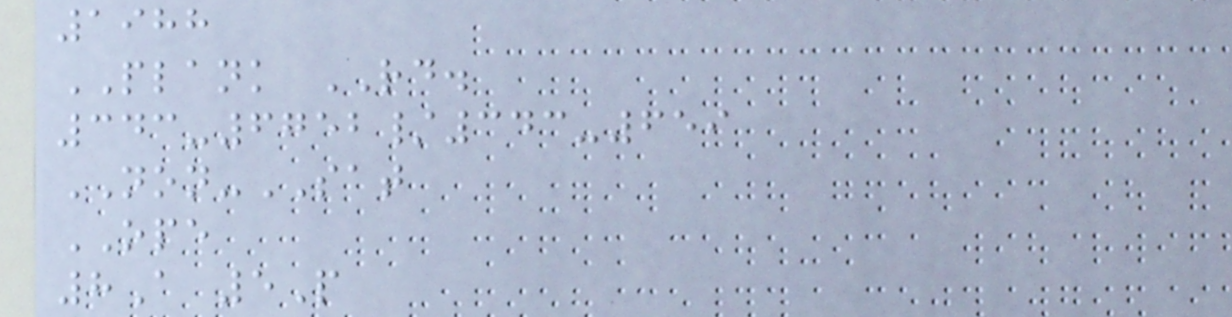1988
PLANK RD.
343-6752/343-659
NON-SAT
OPE
8A 5P
